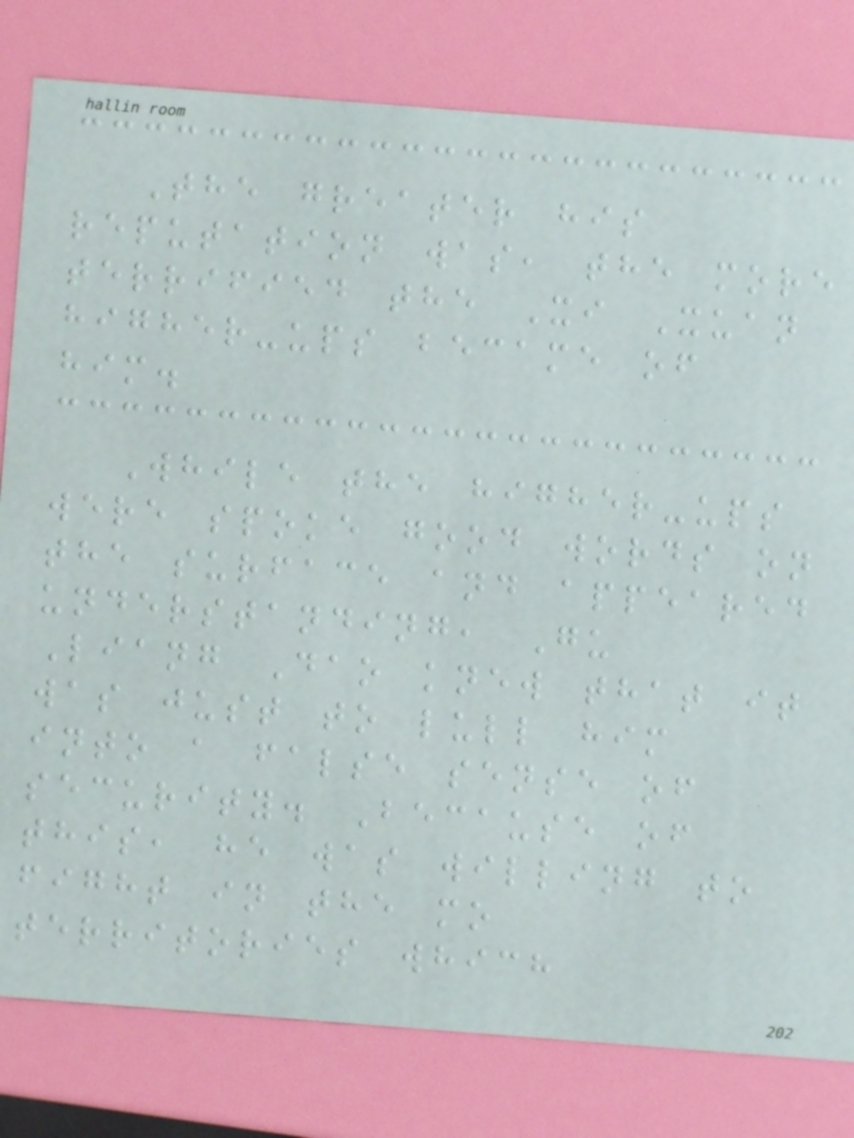The greater his
reputation was, the more
terrified the Xi Xuan
higher-ups became of
him.
While the higher-ups
were spoke good words on
the surface and appeared
understanding, Gu
Liang Dao knew that it
was just to lull him
into a false sense of
security. Because of
this, he was willing to
fight in the mo
territories which
